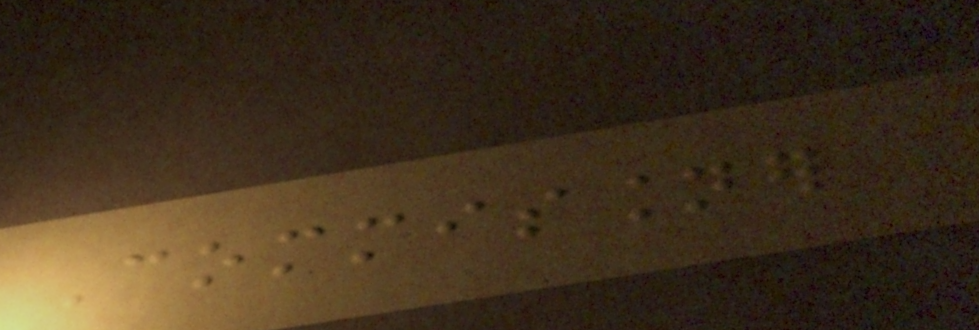Commissioner
